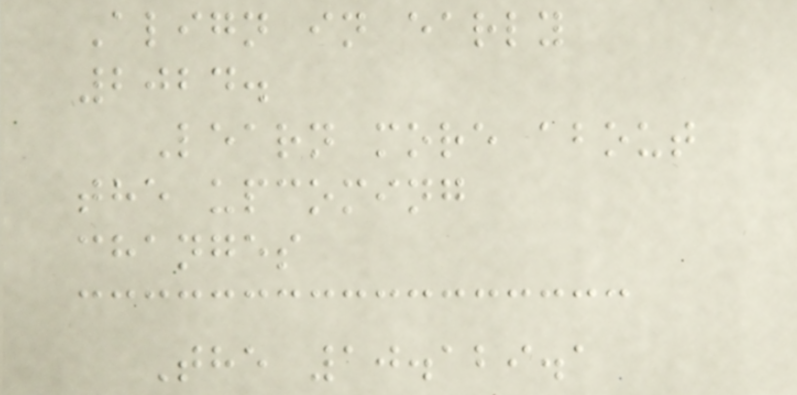Align in early
2024.
Learn more about
the upcoming
changes
The 10.129.1
